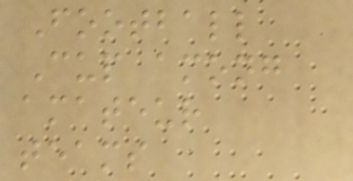Football
Cup among
amateur
teams
